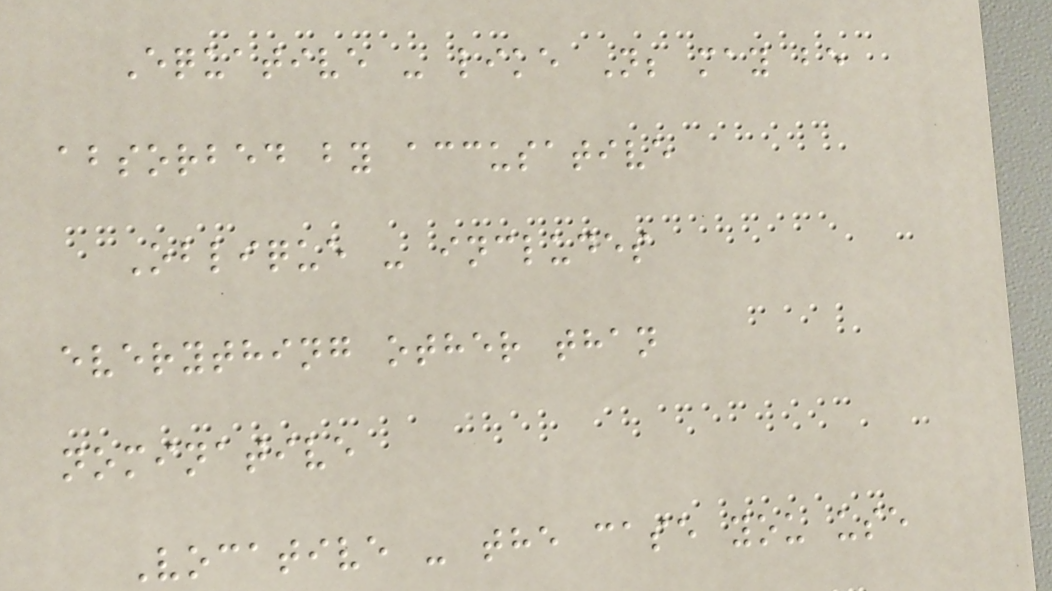Equative - like N; may be
absorbed by accusative
Oblique - includes
everything other than
nominative
Vocative - the case you use
